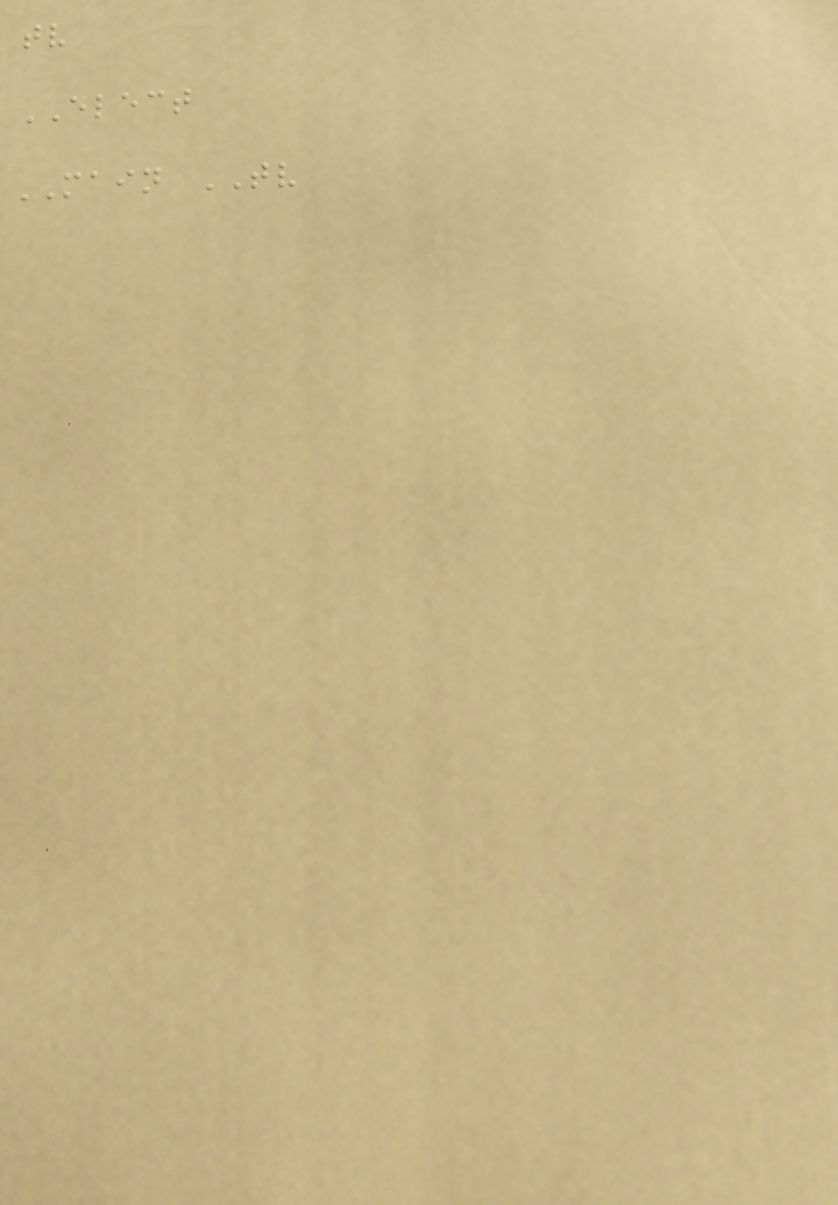tv
ELECT
MAIN TV
